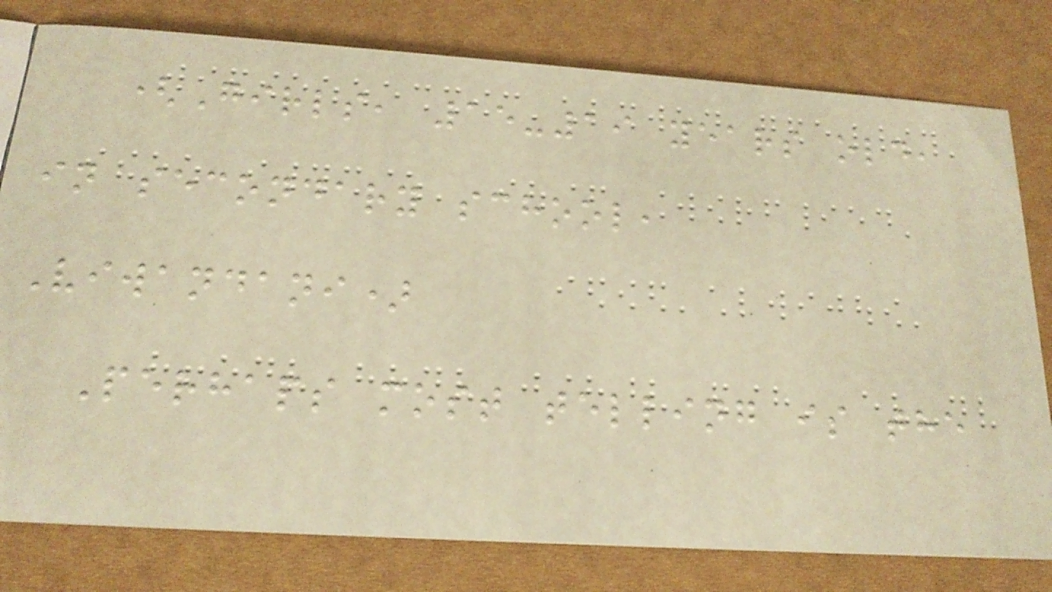(Girls, 15-19 years old,
in secondary school,
Viwandani)
Perhaps most telling is the
